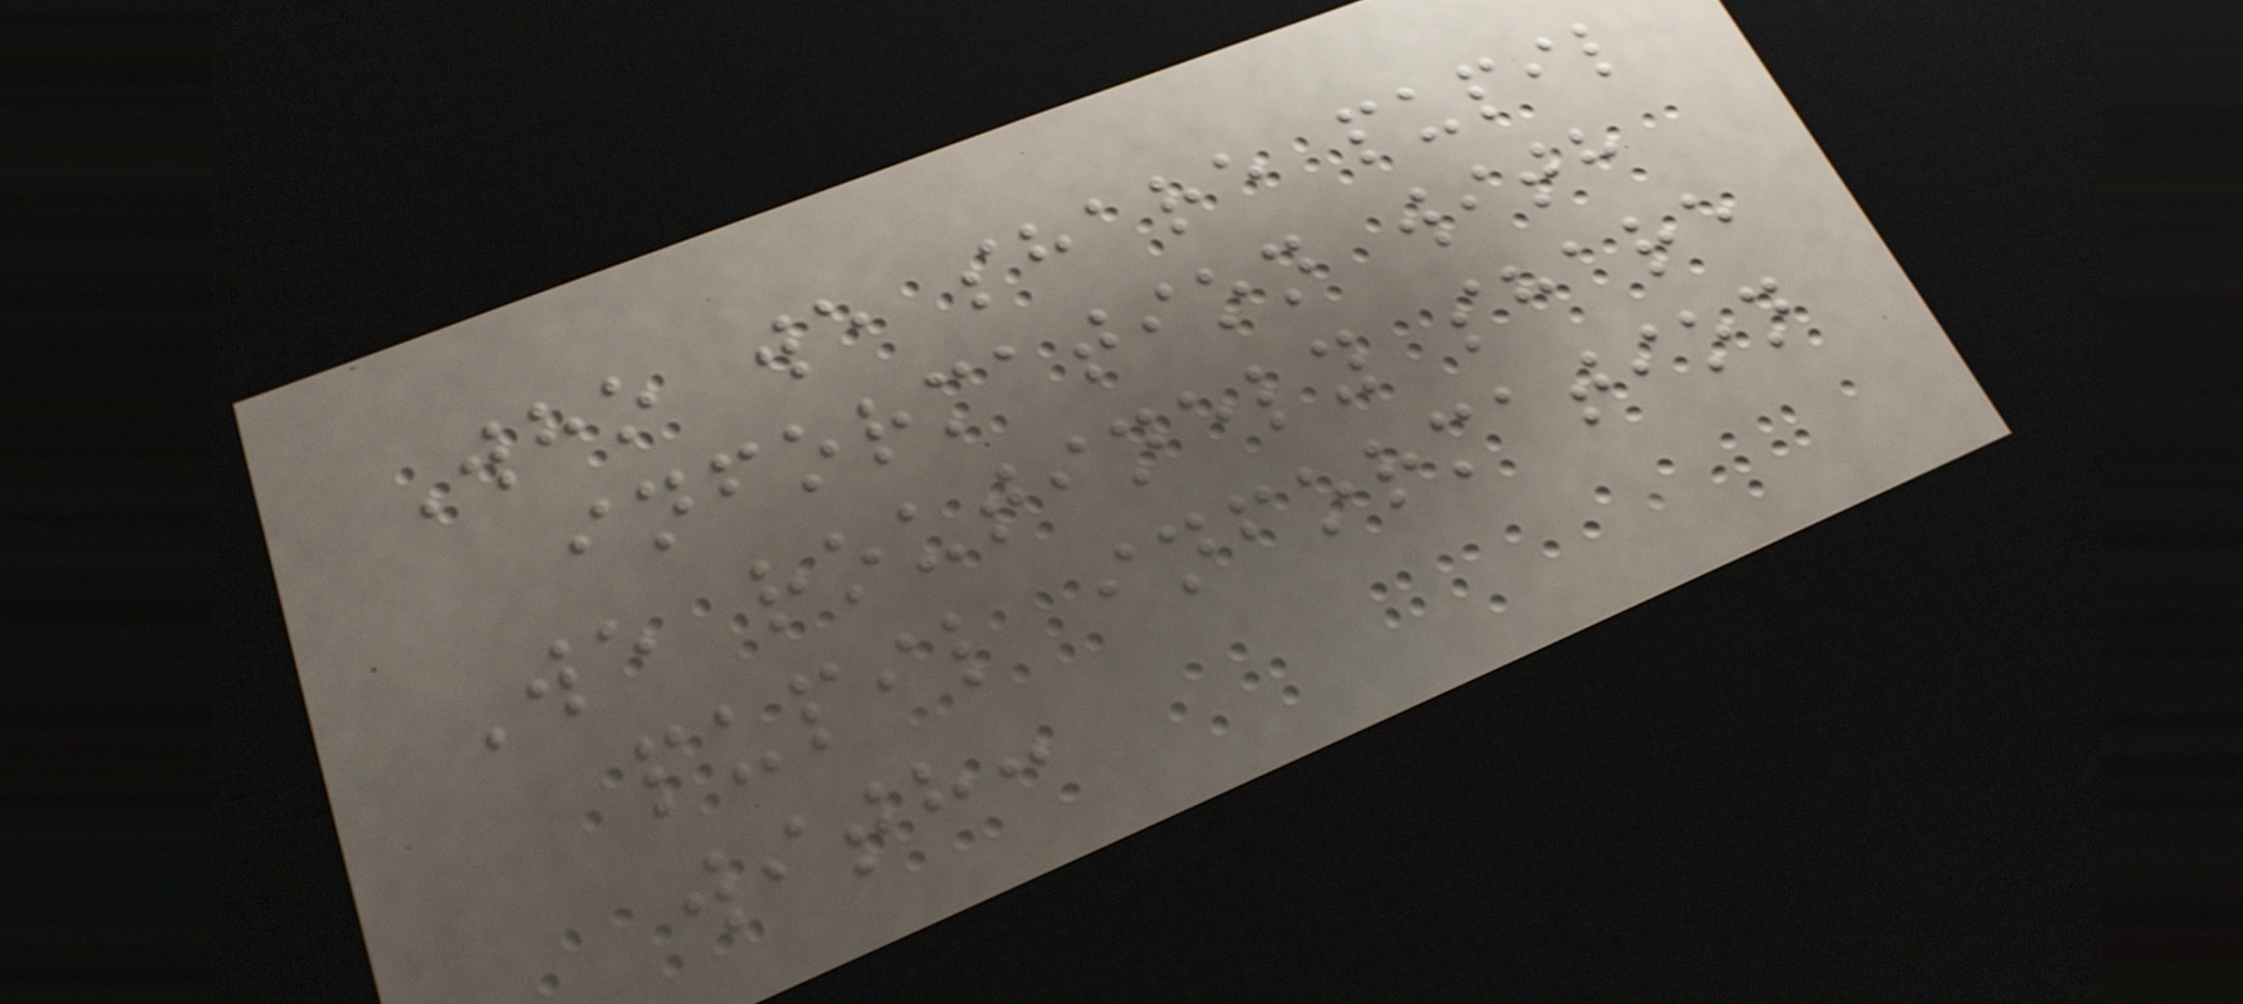Who we share pupil
information with
We routinely share
pupil information
with:
